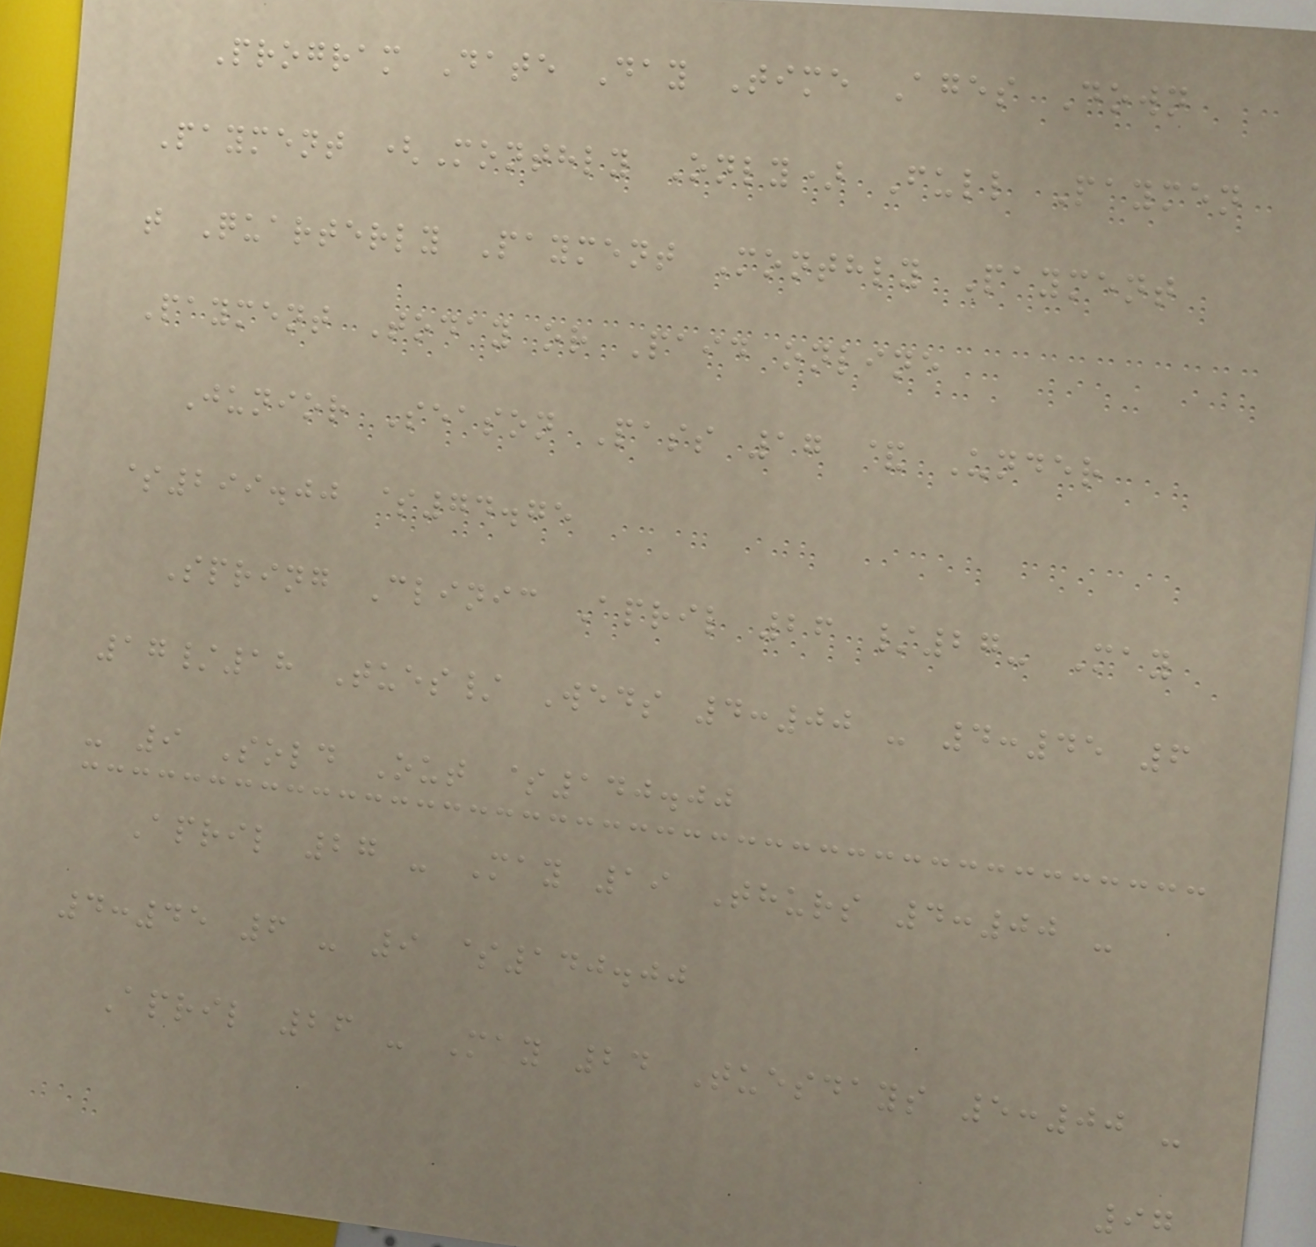Program Date Day Time Ages Down
Payment (Monthly Only) Full Paymen
t Quarterly Payment Monthly Payment
Payment Today or Paid online
Junior Season Pass 17 & Under
$299.00 $74.75
Spring Clinic April 26 /27- May
17/18 Tues/ Weds 4:00 - 4:45 6
- 9 Sold Out $140.00
April 27 - May 19 Thurs 4:00 -
4:45 6 - 9 $140.00
April 26 - May 24 Tuesdays 5:00 -
97
